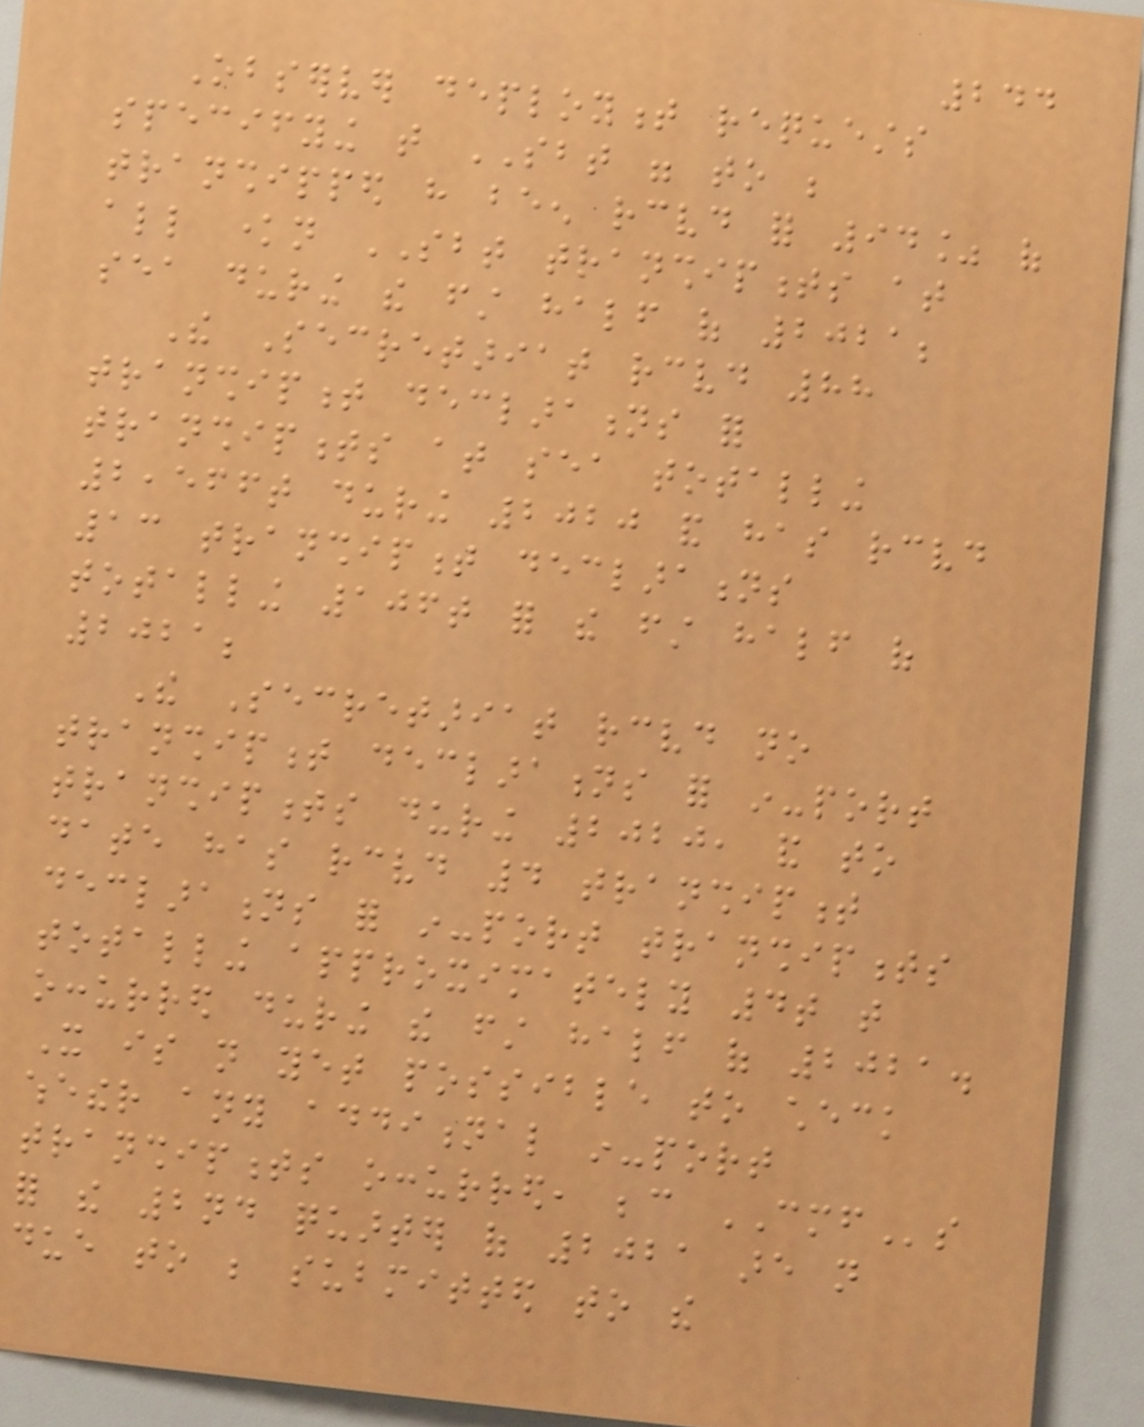244
Observer deployment requests
specifying that SBT were to be
transhipped have been received for 94% of
all known SBT transhipments at
sea during the first half of 2021;
The Secretariat received 88
transhipment declarations for
transhipments at sea totalling
2,566t during 2020 and has received
13 transhipment declarations
totalling 106t for the first half of
2021;
The Secretariat received no
transhipment declarations for in-port
transhipments during 2020, and to
date has received 4 transhipment
declarations for in-port transhipments
totalling approximately 4t that
occurred during the first half of 2021.
It is not yet possible to check
whether any additional in-port
transhipments occurred, because CMFs
for the 2nd quarter of 2021 are not
due to be submitted to the
